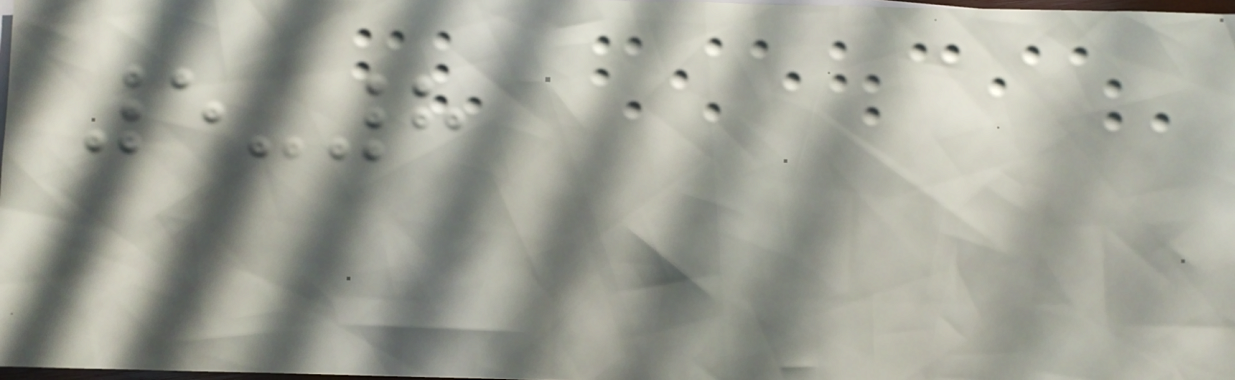5-8
